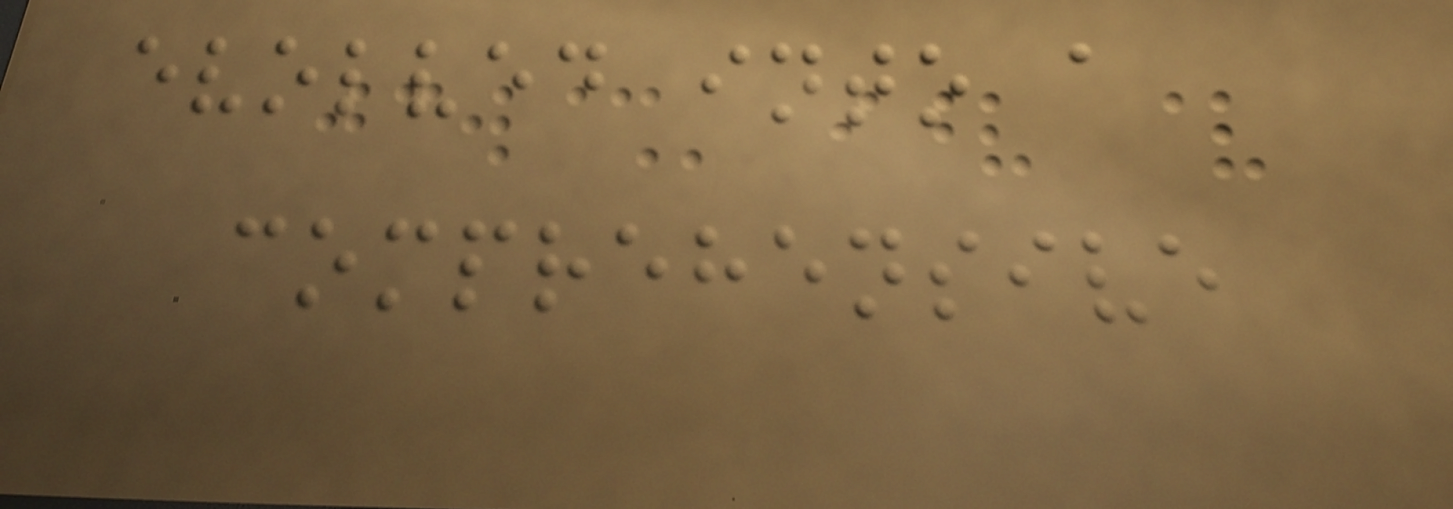evolved into a
comprehensive
